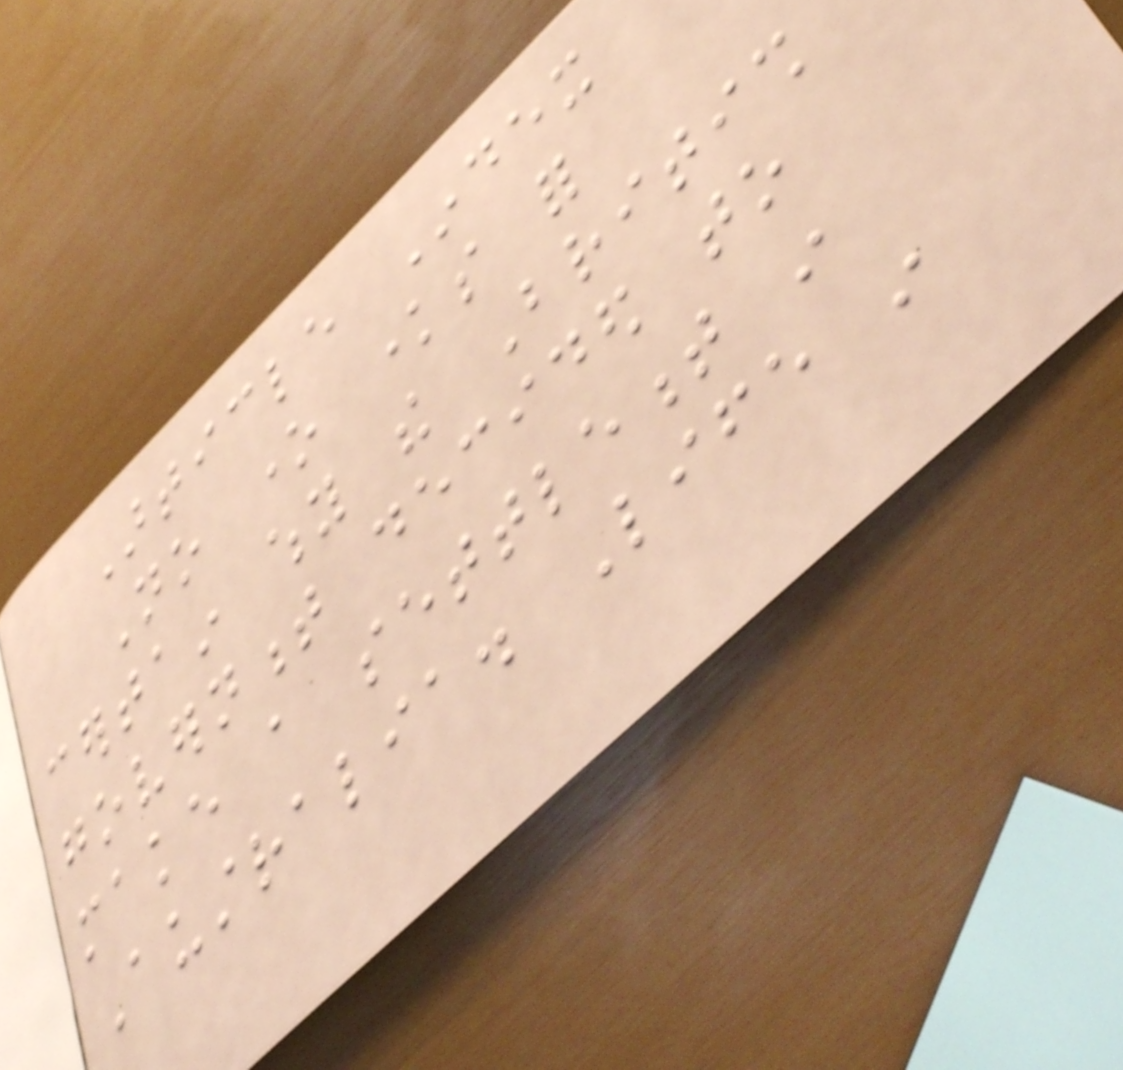Article Index
No one knows for
certain why the British
government decided to
make a settlement in
Australia. Life in
